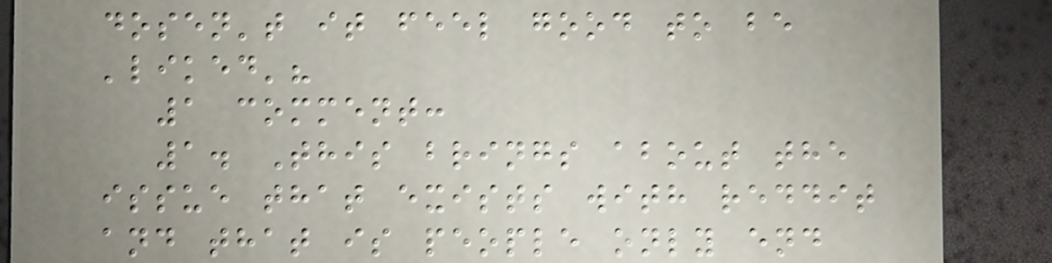dosen't it feel good to be
'liked'?
1 comment:
1. This brings about the
issue that exists with reddit
and that is people only end
